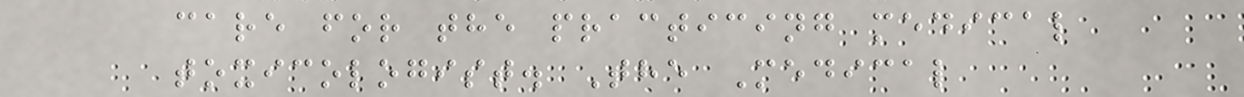care for the practicing medical
toxicologist. The Medical
